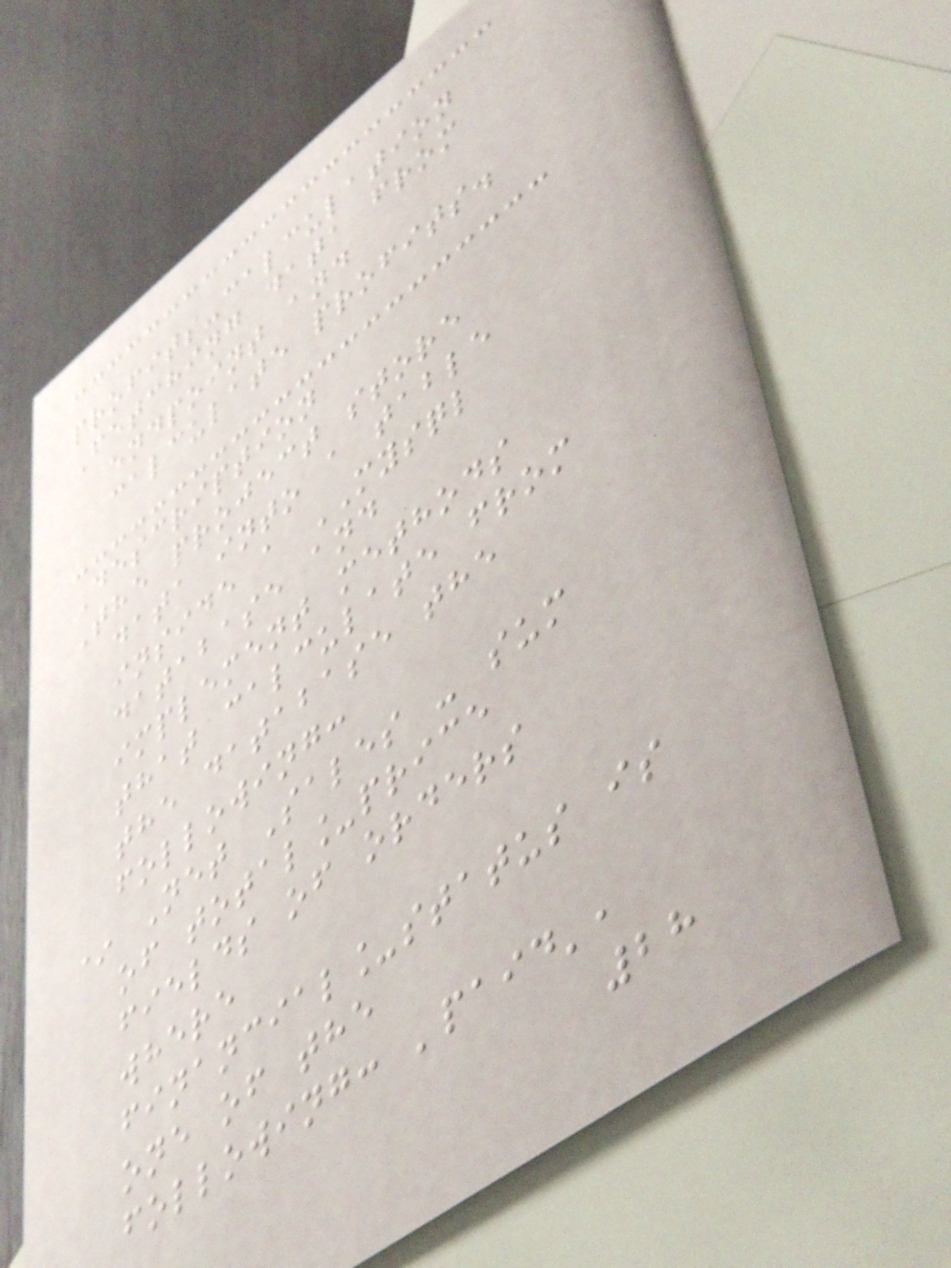profits-calculation
Fetching data from
endpoint and
calculate profits.
Description
The project store
data into a table
inside a MYSQL
database and
implement methods
that calculate from
the database the
following:
* Net Sales - sum
of total_price
fields of orders
where
financial_status is
one of the
following: 'paid',
28
